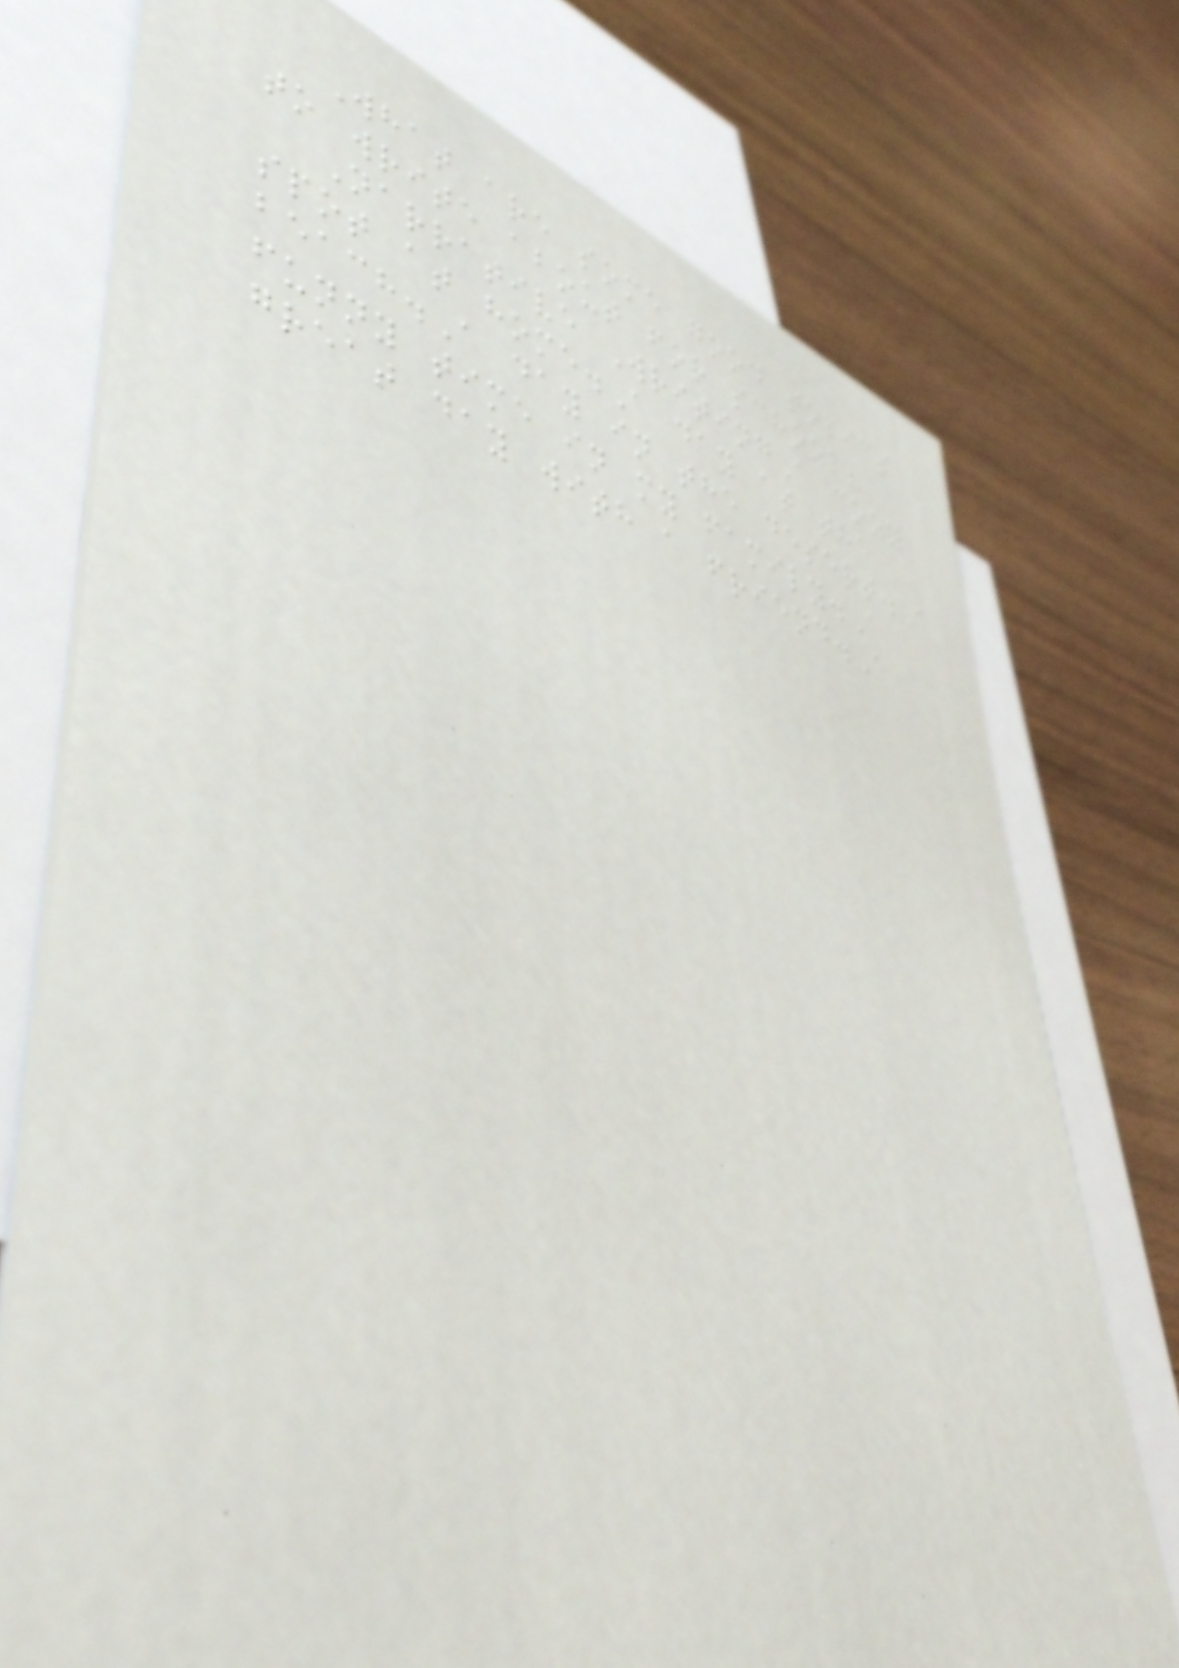What are some good topics
to write about for school?
Narrative WritingA cozy
spot at home.A day at the
beach.A day in the desert.A
funny time in my family.A
great day with a friend.A
